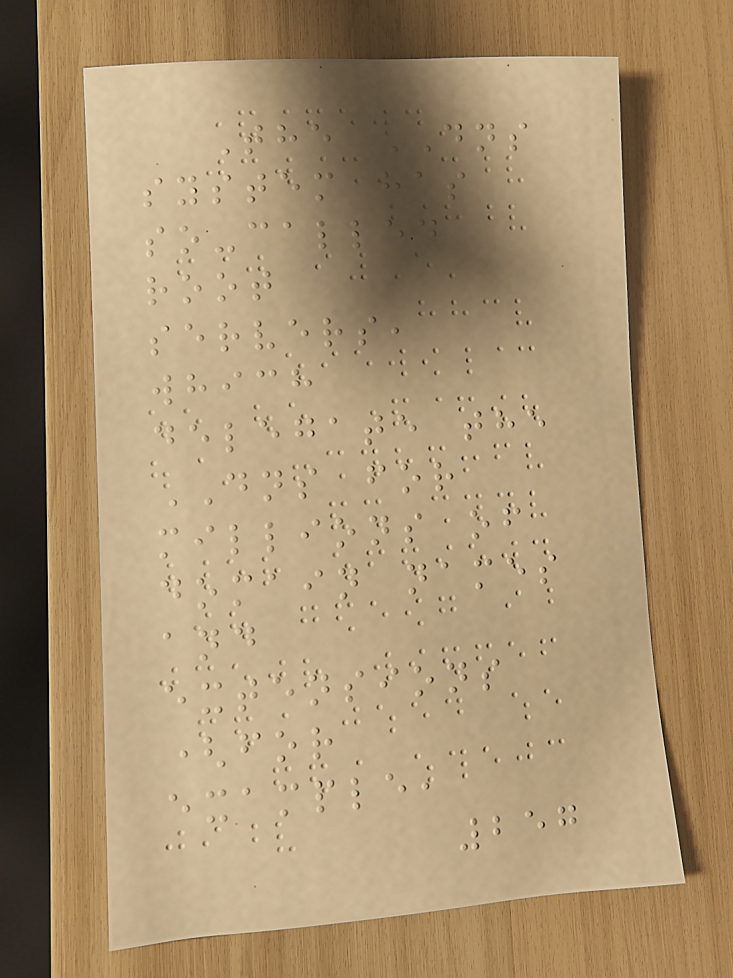The DNS
system has
so-called
root
servers,
which
delegate the
DNS for
millions of
domain names
and
extensions
(for
example,
257
